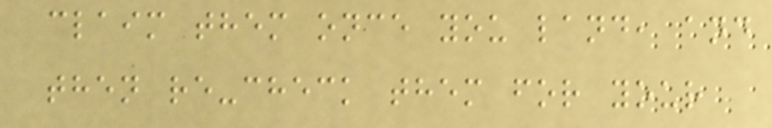claim them once you land, and
then re-check them for your
